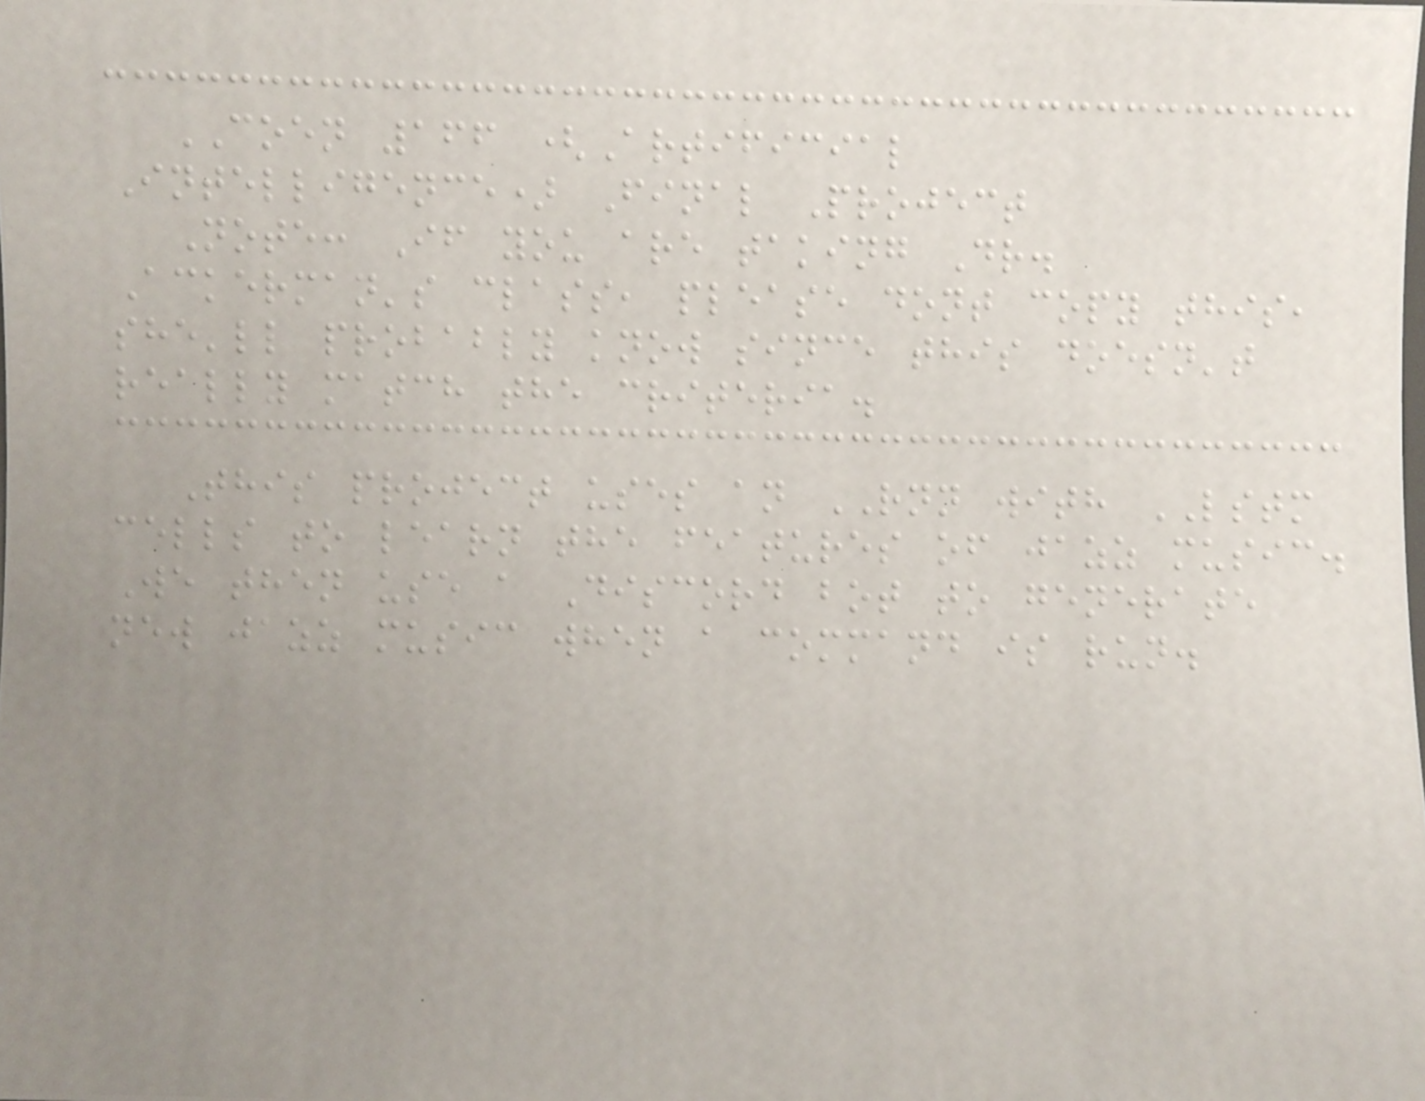COEN 166 (Artificial
Intelligence) Final Project
Note: If you are taking Dr.
Ackerman's class, please dont copy this,
she'll probably know since this doesn't
really match the criteria.
This project uses an RNN with LSTM
cells to learn the features of jazz music.
We then use a Discord bot to generate
new jazz music when a command is run.
